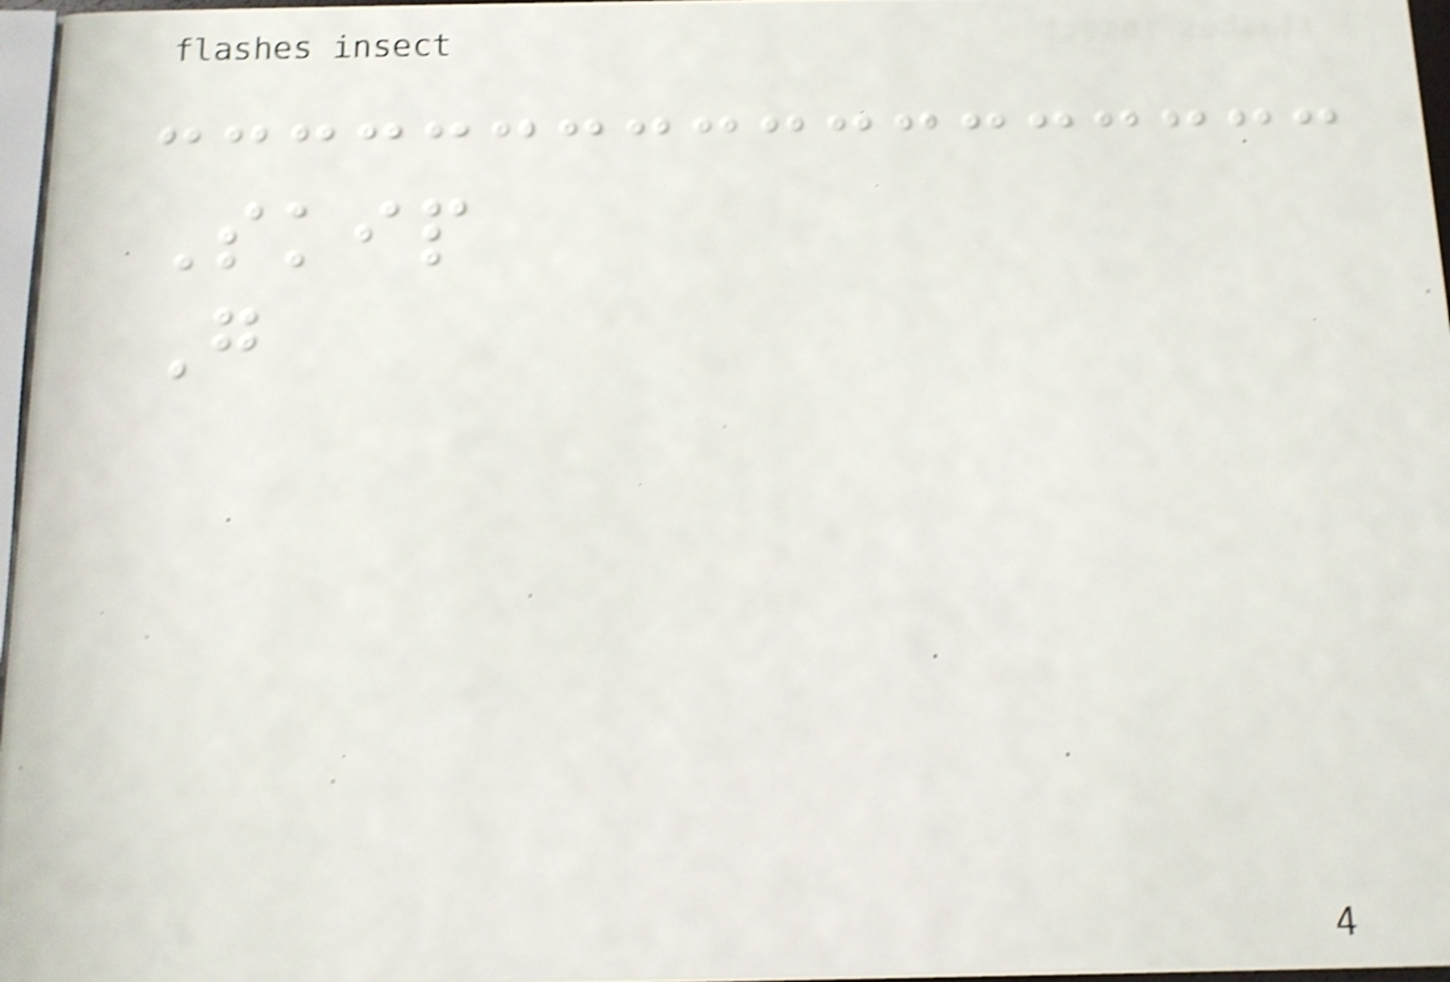Skip
Go
